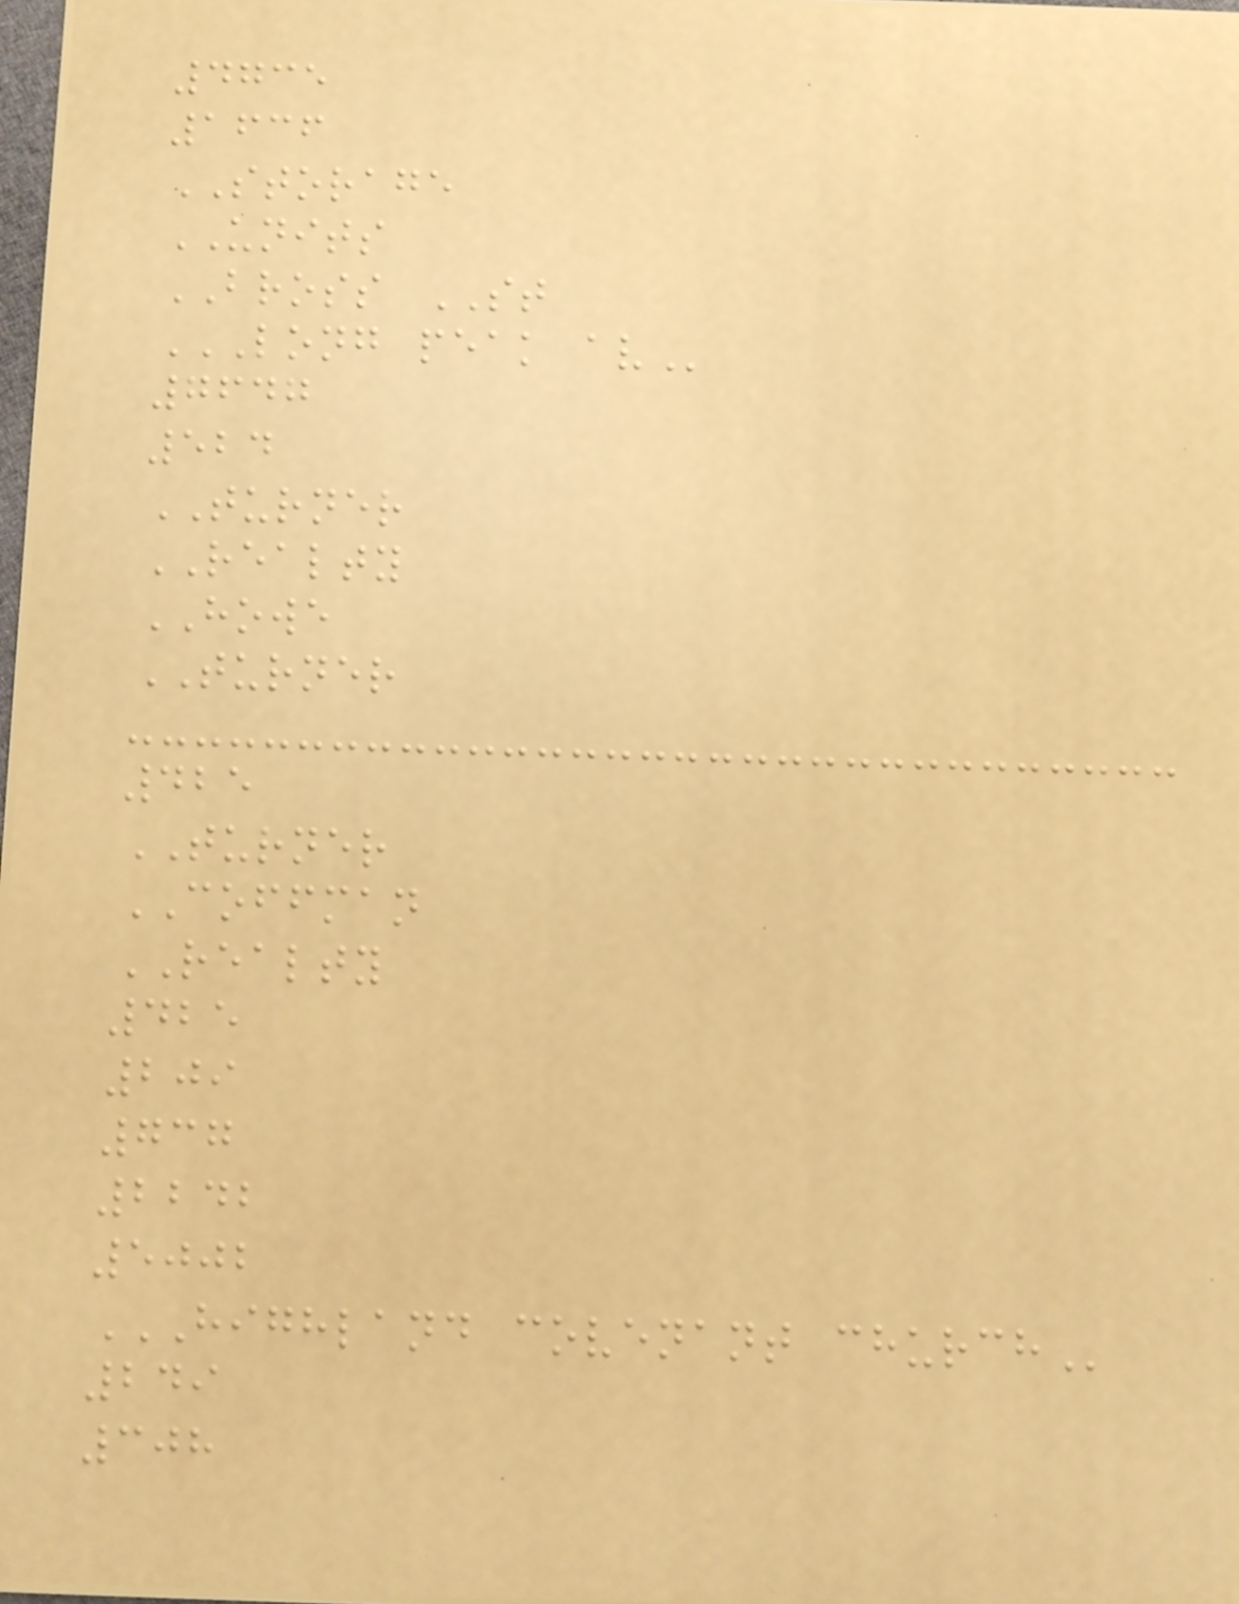4735
1636
STORAGE
UNITS
BROSS ST
LONG PEAK AV
7647
524
TURNER
REALTY
HOWE
TURNER
425
TURNER
COFFMAN
REALTY
425
209
737
2242
5002
HIGHLAND COVENANT CHURCH
249
308
